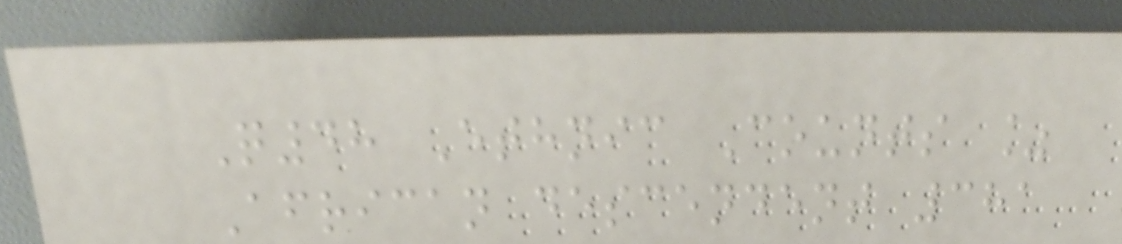Q48 Ethnic Counts %
African descendent 381
